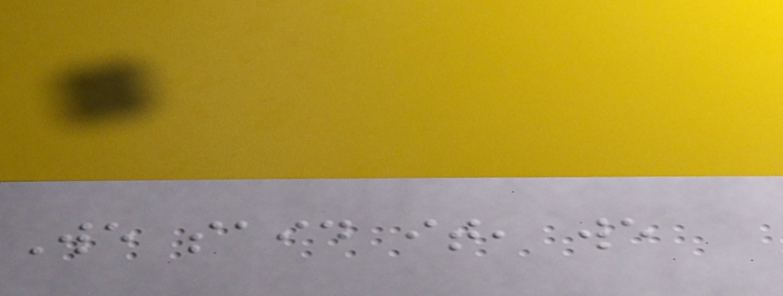We said it, we
